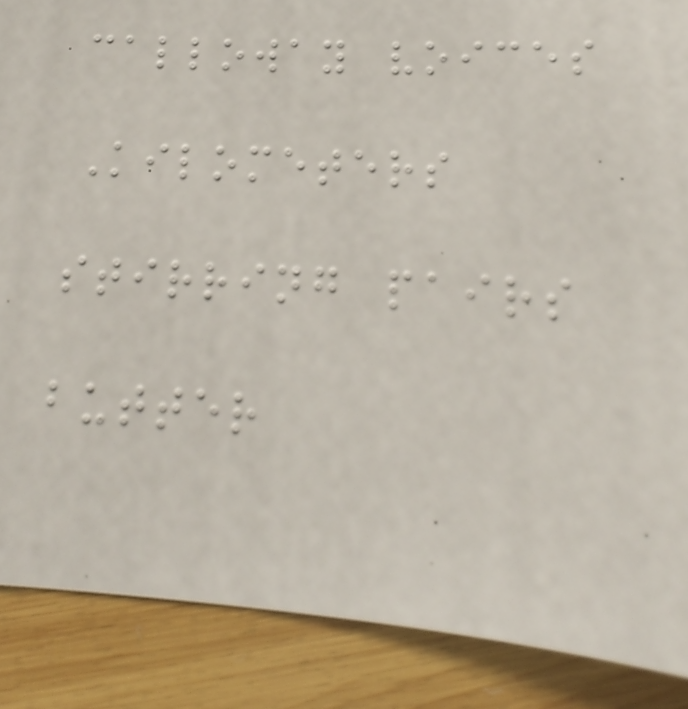calloway voices
Kilometers
stirring pairs
butter
